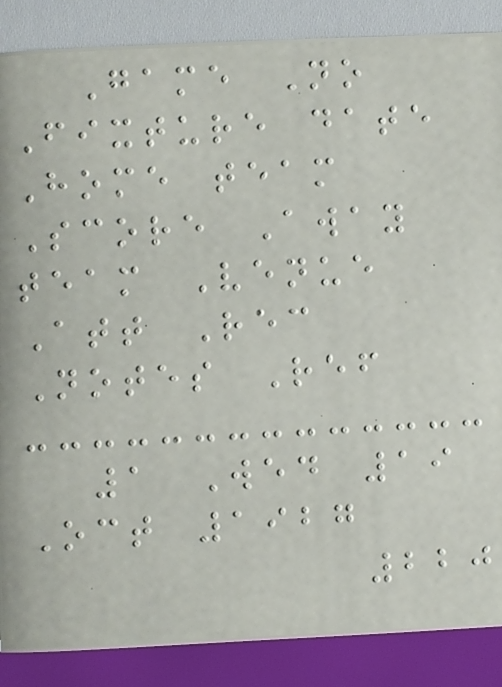Game No
Fixture date
Home team
Score Away
team Venue
Att Rec
Notes Ref
1 Wed 19
Oct 1927
220
